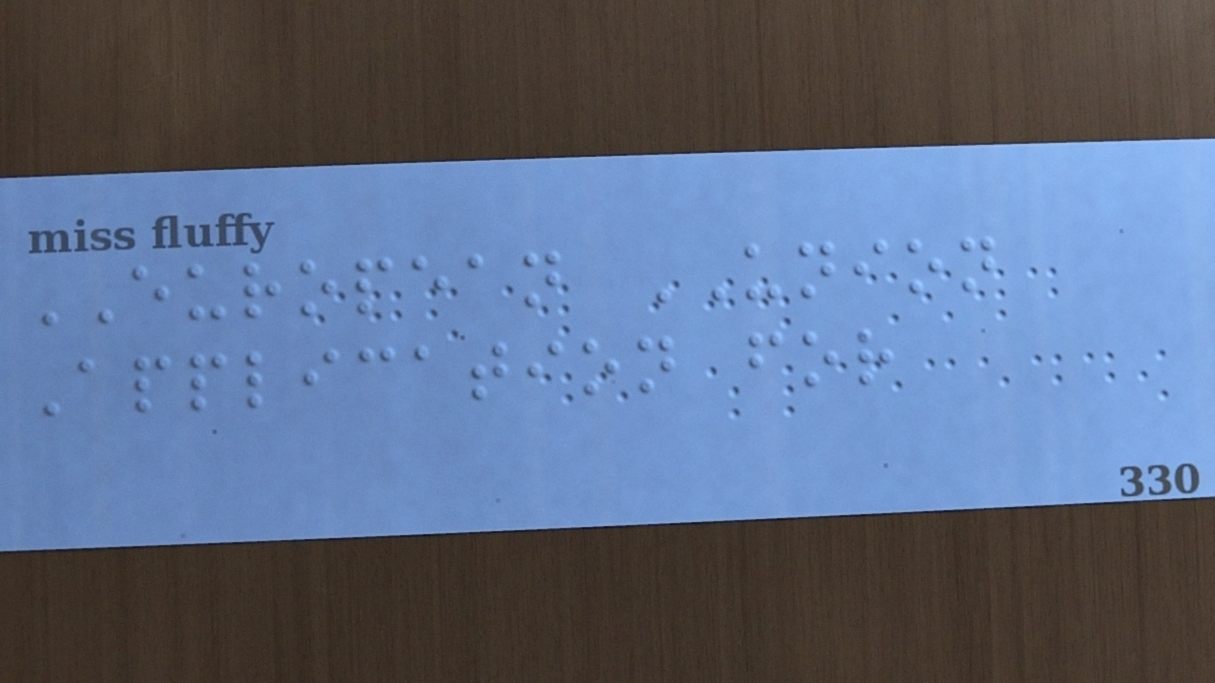EUROPEAN UNION
Application for
